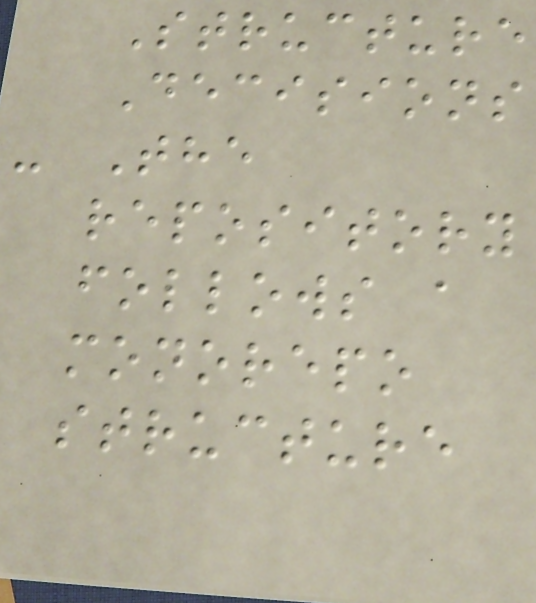Structure
Decisions
- The
repository
follows a
monorepo
structure
